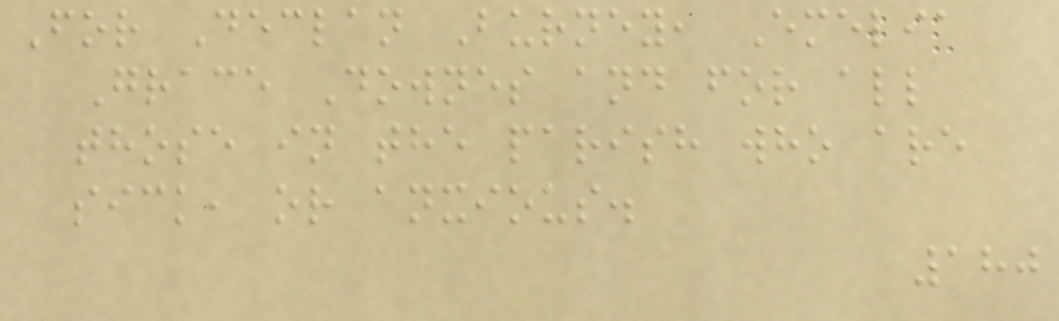For Declan Burney, Emelia
Grace Downes and for all
those in the parish who are
sick, or anxious.
180
